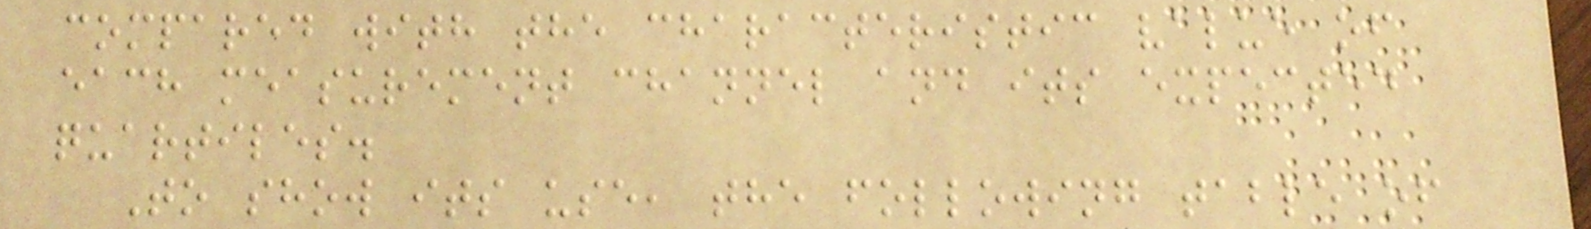compared with the characteristic value of
each measurement channel and its expected
quartiles.
To show its use, the following table of
